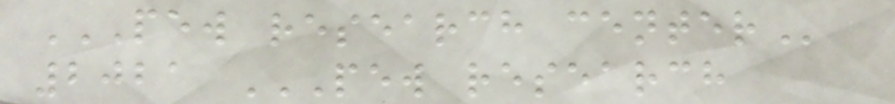PEW RESEARCH CENTER
2021 PEW RESEARCH
